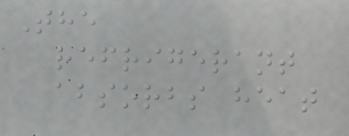The
refrigerant
absorbs heat
